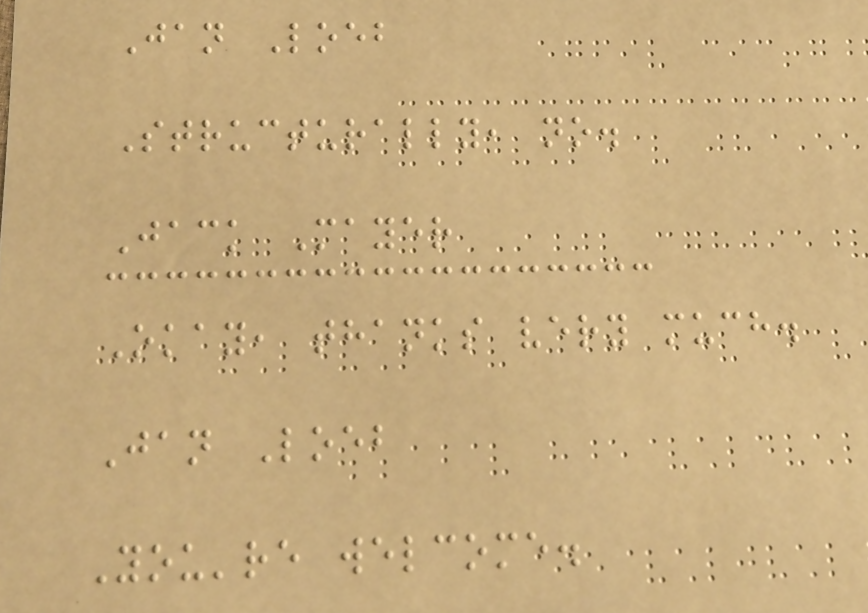Jan Loeb
Structurally, no.
Jack Mayer
Okay, thanks very much.
Jan Loeb
You're welcome.
